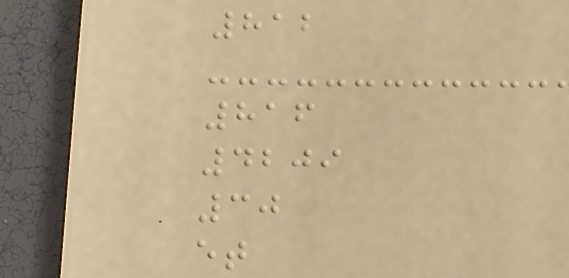812
816
4209
30
et
